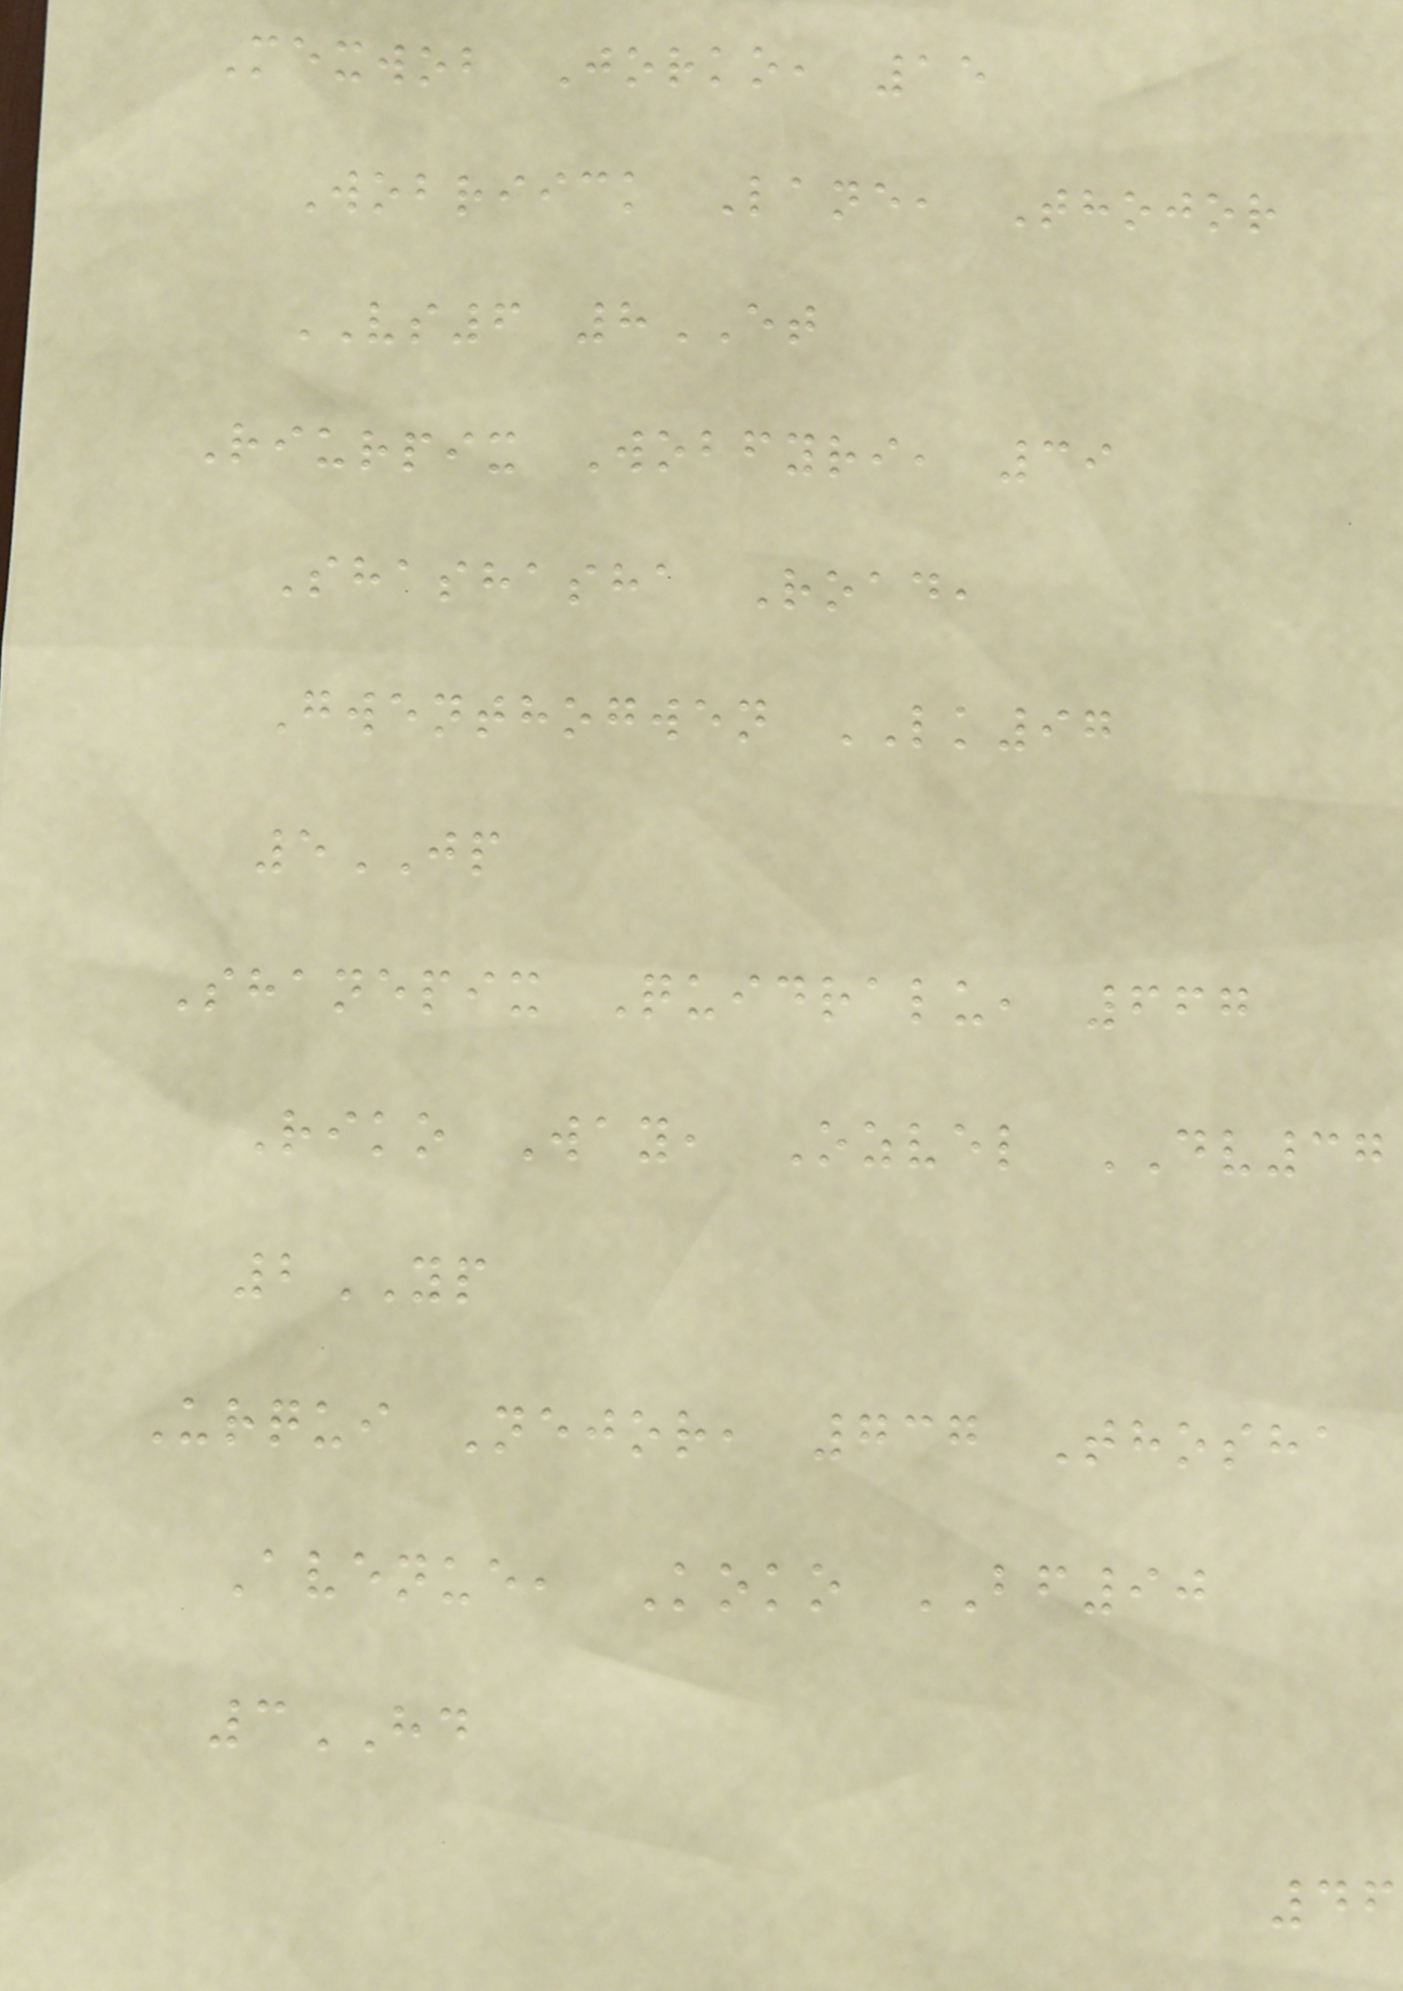Mexwob Jorko, 15
Wobriick Lane, Thojor
VS6 8ET
Riurpix Wobfyri, 39
Shashasha Road,
Gwenthogwen LK97
5JP
Shanepix Quidralu, 667
Riko Way, Ozvel DV37
2YP
Urqui Nejor, 737 Thosha
Avenue, Koko BF90
3HD
46
